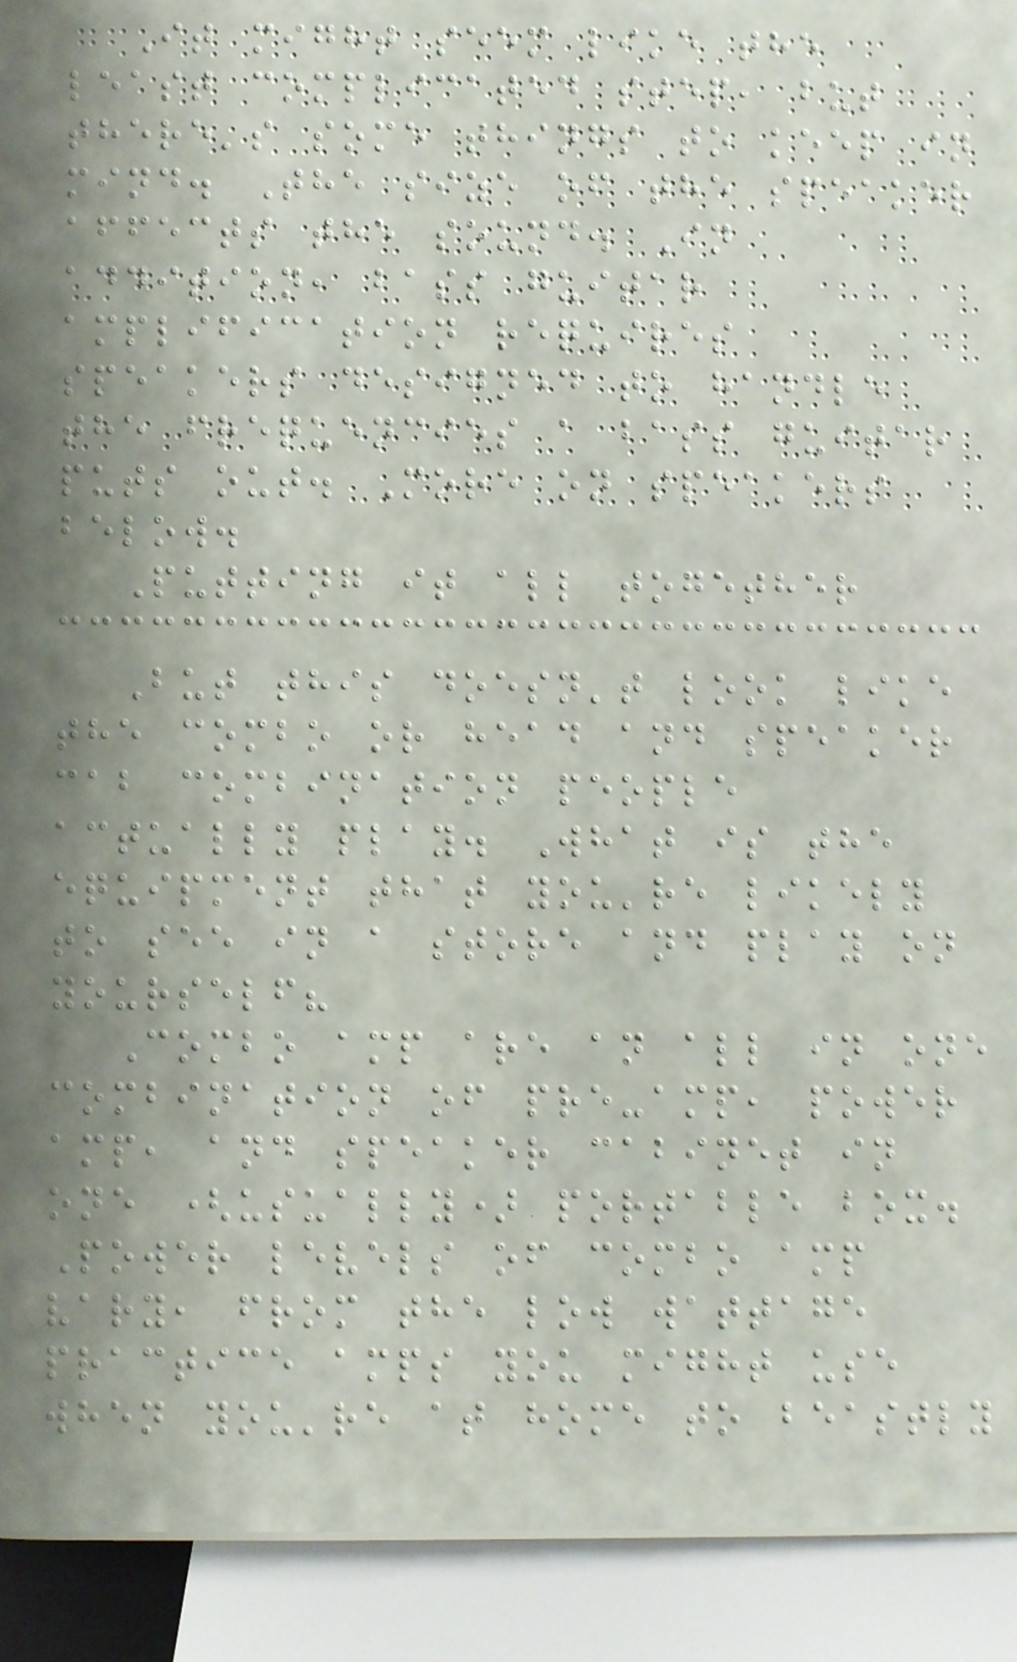It might seem like the
least complicated step, but
there's some things to keep in
mind. The size of the speaker
affects the sound. In
addition, bass guitar
amplification requires
speakers designed to handle
the frequencies a bass guitar
puts out. More on speakers
below.
Putting it all together
But this doesn't look like
the combo or head and speaker
cab combination people
actually play. What is the
equipment that you're likely
to see in a store and play on
yourself?
Combo amp are an all in one
combination of pre-amp, power
amp, and speaker cabinet in
one (usually) portable box.
Power levels of combo amp
vary, from the low wattage
practice amps you might use
when you're at home to beastly
